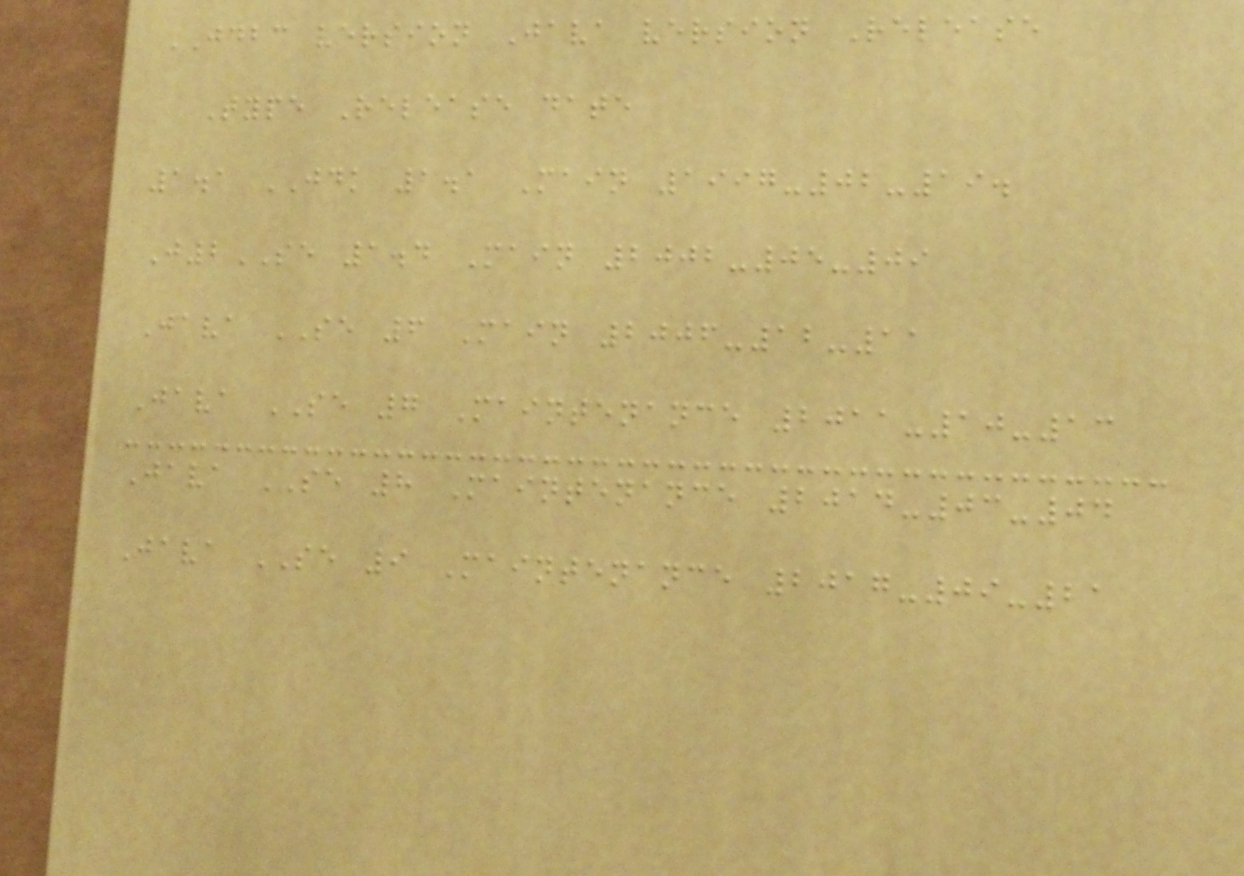JDBC version Java version Release
Type Release date
1.1 JDK 1.1 Main 1997-02-19.
J2SE 1.4 Main 2002-05-09
Java SE 6 Main 2006-12-11
Java SE 7 Maintenance 2011-10-13
Java SE 8 Maintenance 2014-03-04
Java SE 9 Maintenance 2017-09-21
